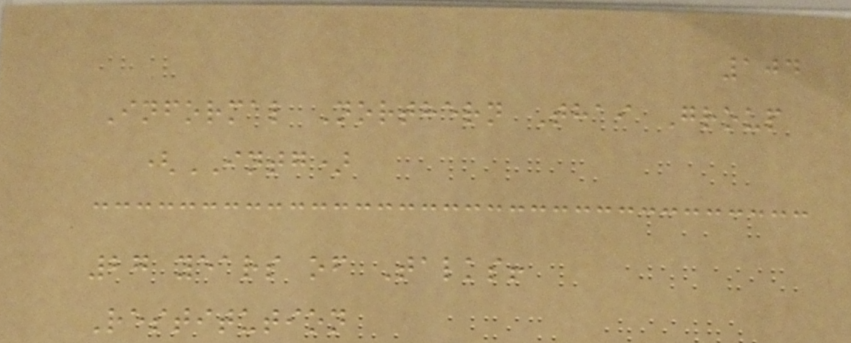104
Informal Northern Thai Group
(INTG)
27 years of Talks!
Restitution
